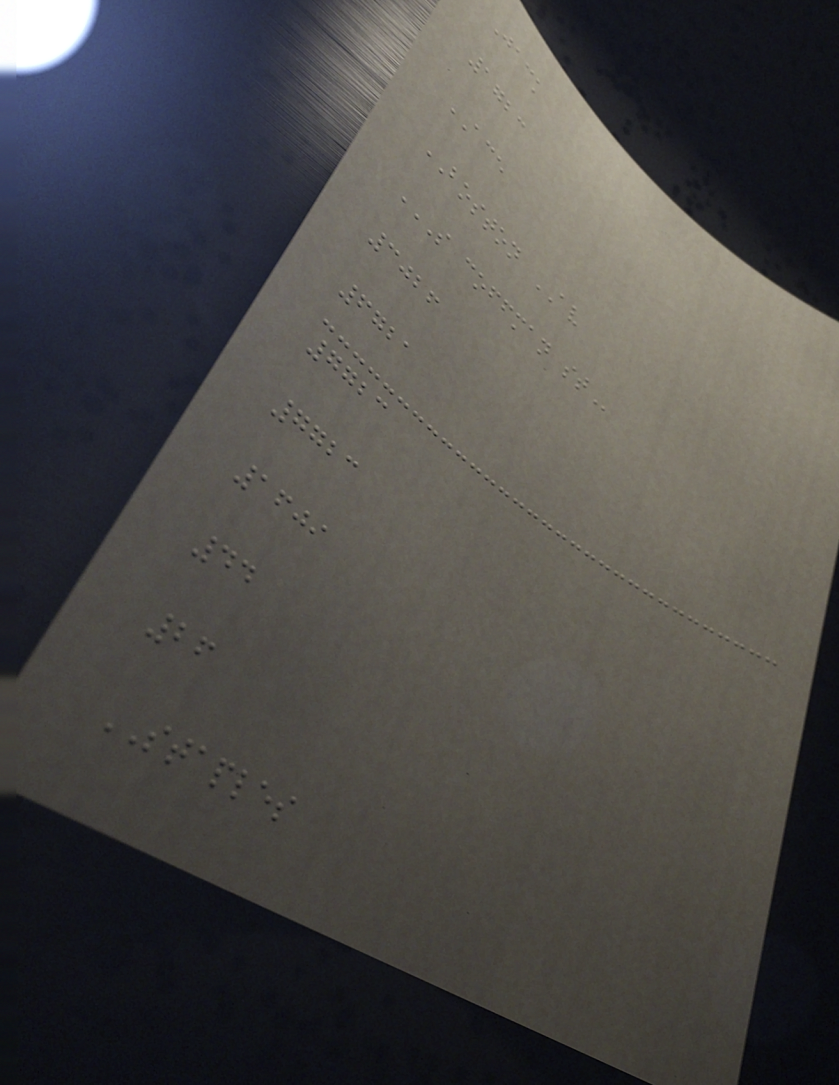Jack
1723
ACE
BOSTON AV
S COFFMAN ST
3026
6721
7723
7723
1609
44
26
STAPLES
